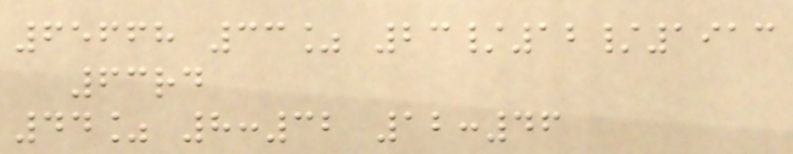65668 33% 23/12/1913
63rd
44% 8:32 12:46
